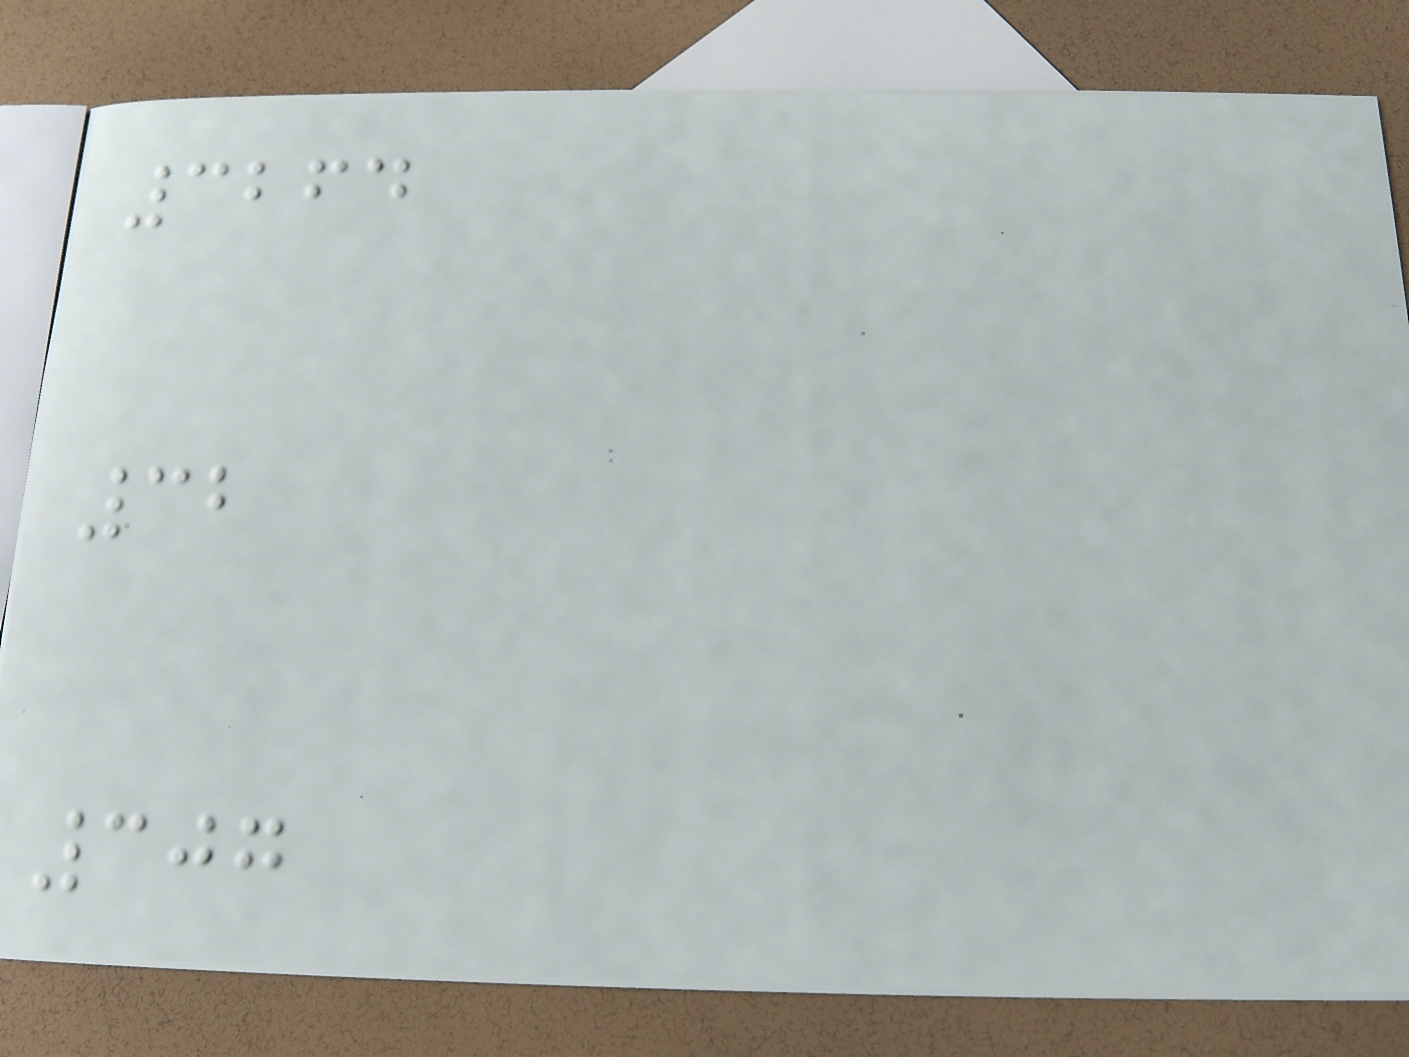3264
32
307
